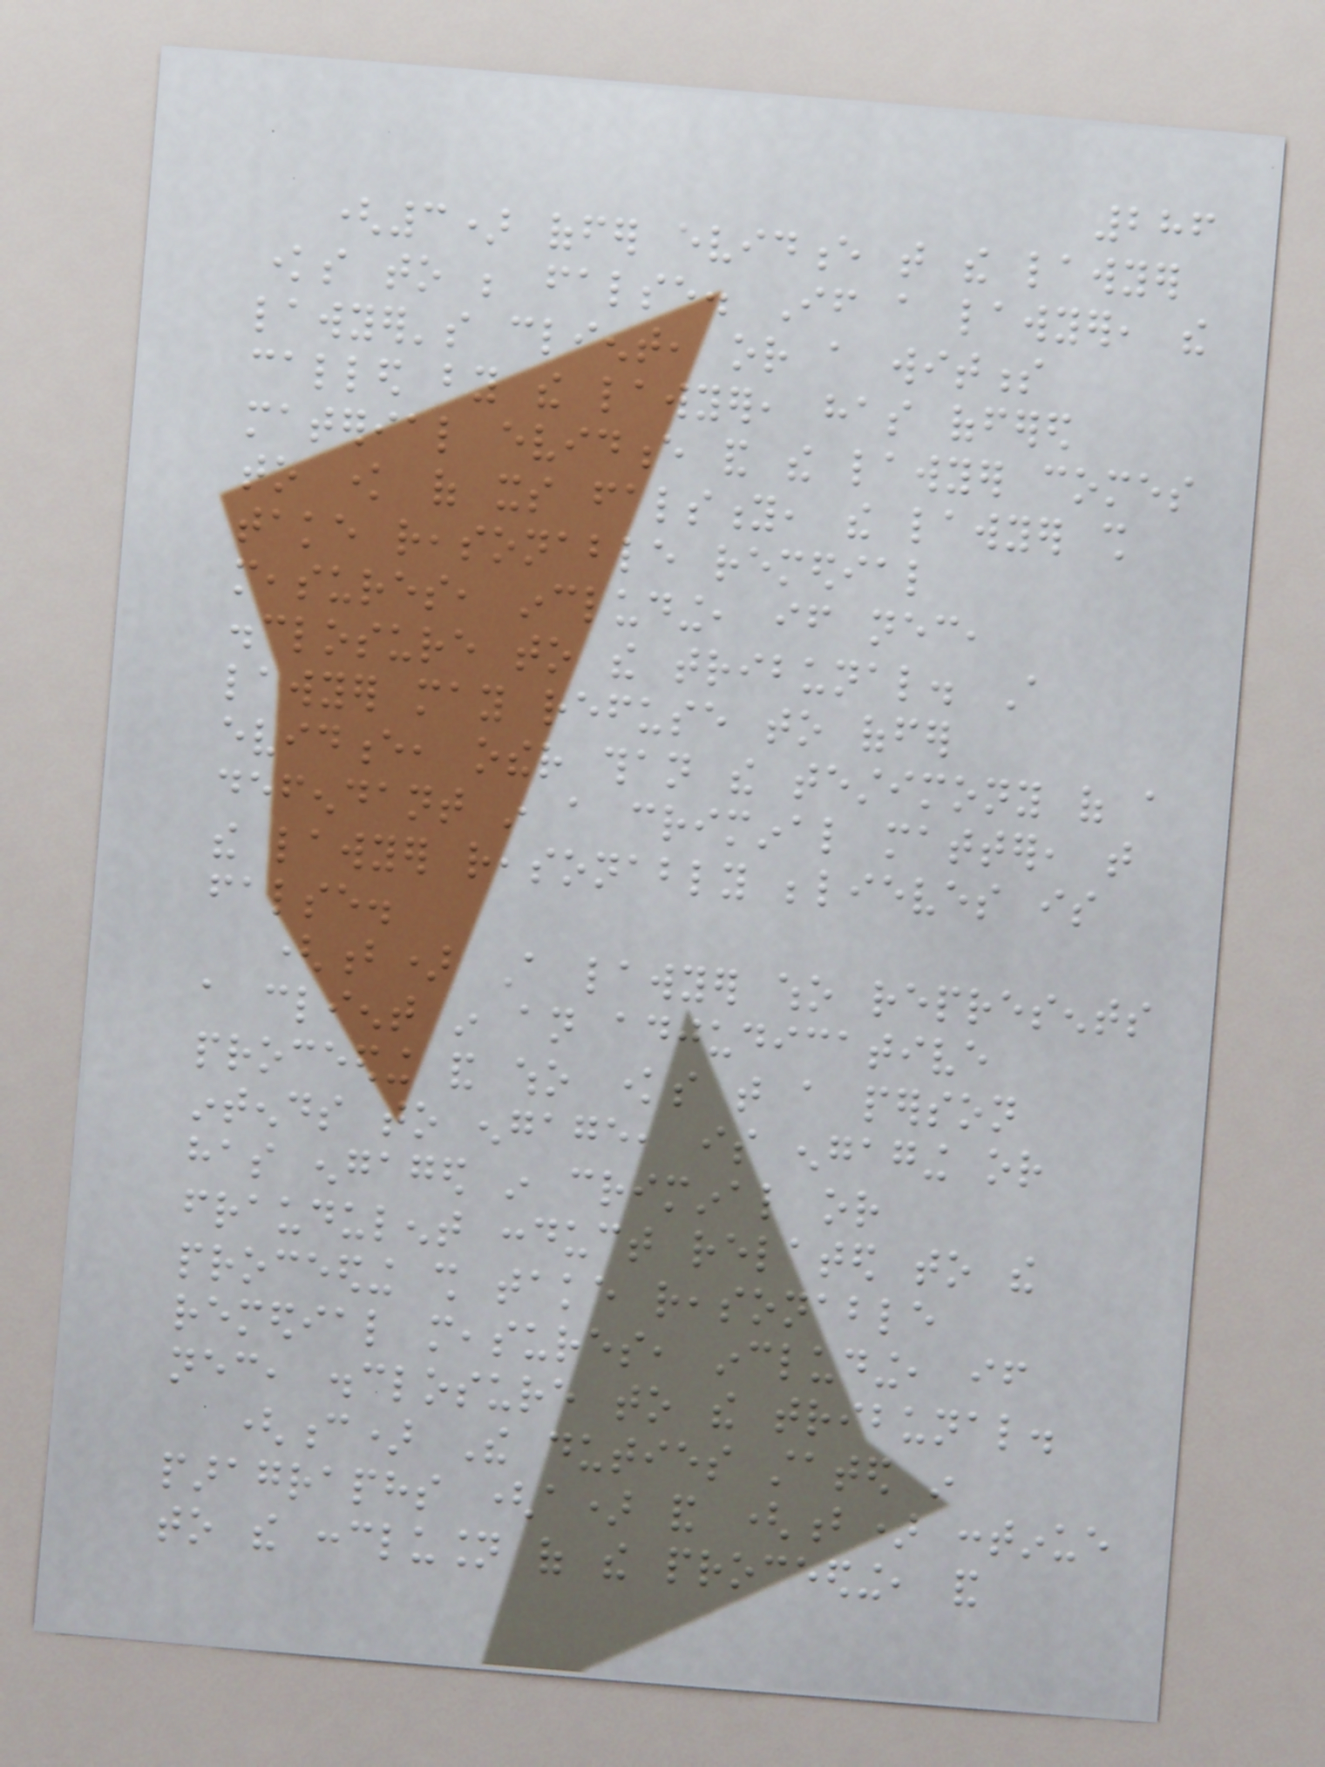286
(3) offer evidence that the lawyer
knows to be false. If a lawyer, the
lawyer's client, or a witness
called by the lawyer, has offered
material evidence and the lawyer comes
to know of its falsity, the lawyer shall
take reasonable remedial
measures, including, if necessary,
disclosure to the tribunal. A
lawyer may refuse to offer
evidence, other than the testimony of a
defendant in a criminal matter, that
the lawyer reasonably believes is
false.
(b) A lawyer who represents
a client in an adjudicative
proceeding and who knows that a person
intends to engage, is engaging or
has engaged in criminal or
fraudulent conduct related to the
proceeding shall take reasonable
remedial measures, including, if
necessary, disclosure to the tribunal.
(c) The duties stated in
paragraphs (a) and (b) continue
to the conclusion of the proceeding, and
